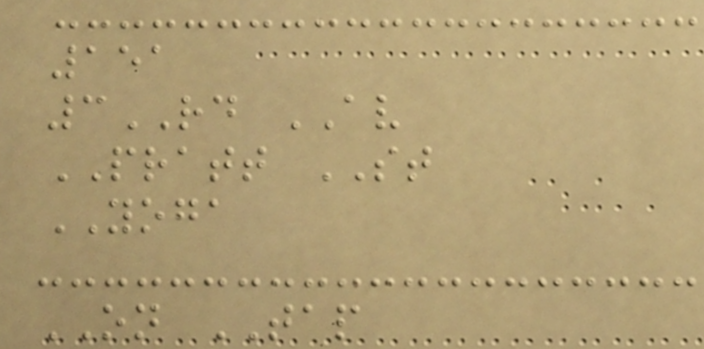151
3RD AV
PRATT ST
YOGA
ON TAP
